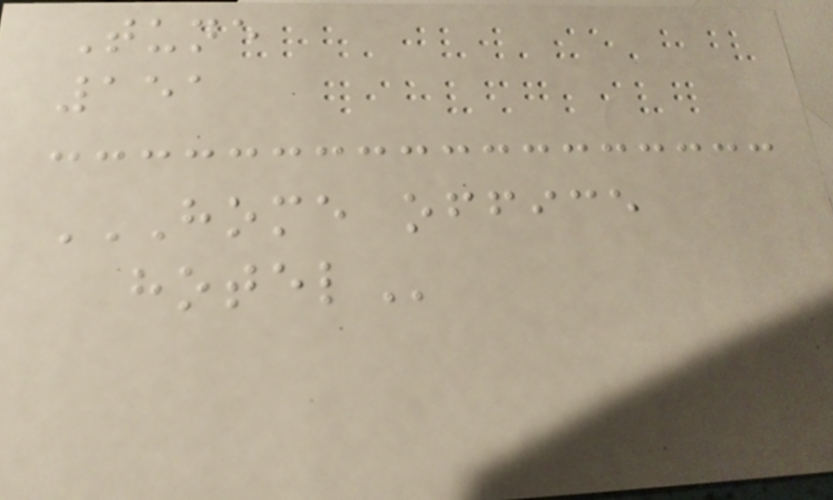Tune
151
HOME OFFICE
HOTEL
